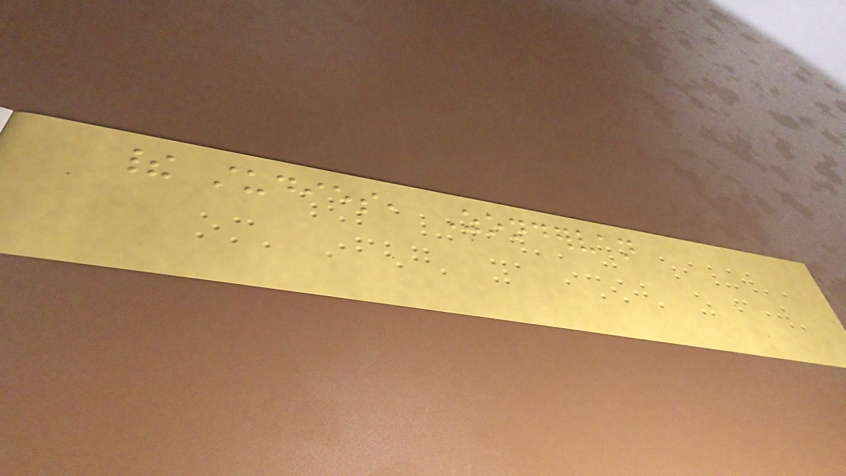their studies, Zondervan
